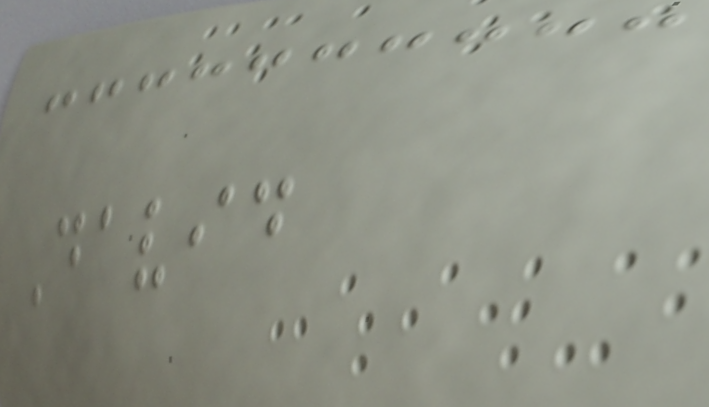David
